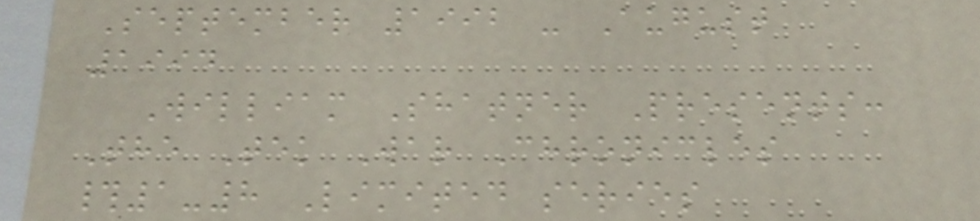September 1992 - August
1994
William Shatner Presents:
The Tek War Chronicles
#1-8 Limited series
